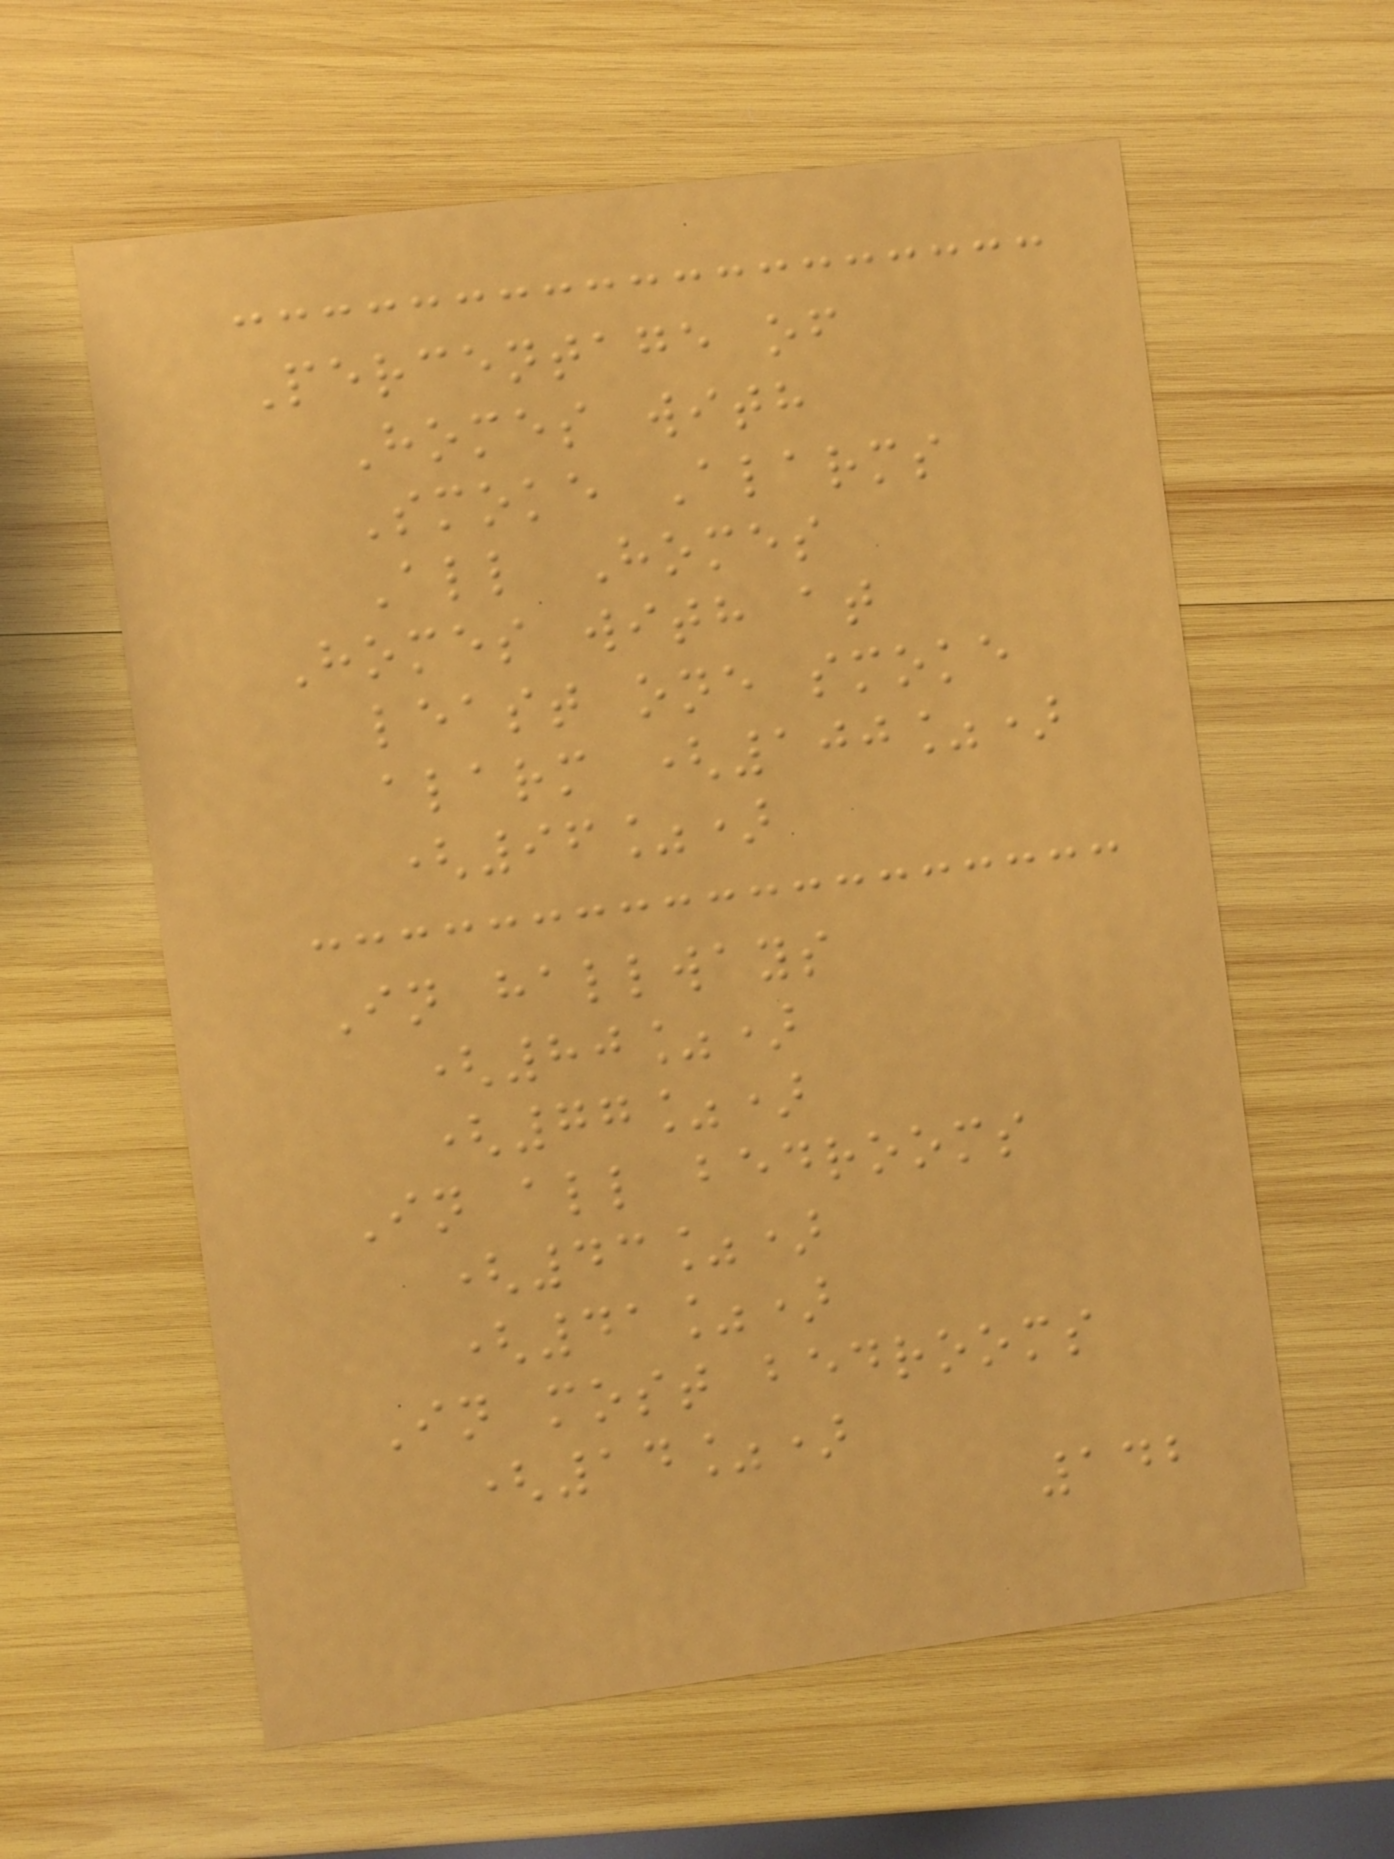Percentage of
Homes with
Smoke Alarms
All Homes
Homes with at
least one smoke
alarm (100%)
(96%)
In hallways
(80%)
(77%)
In all bedrooms
(43%)
(41%)
In most bedrooms
(14%)
142
